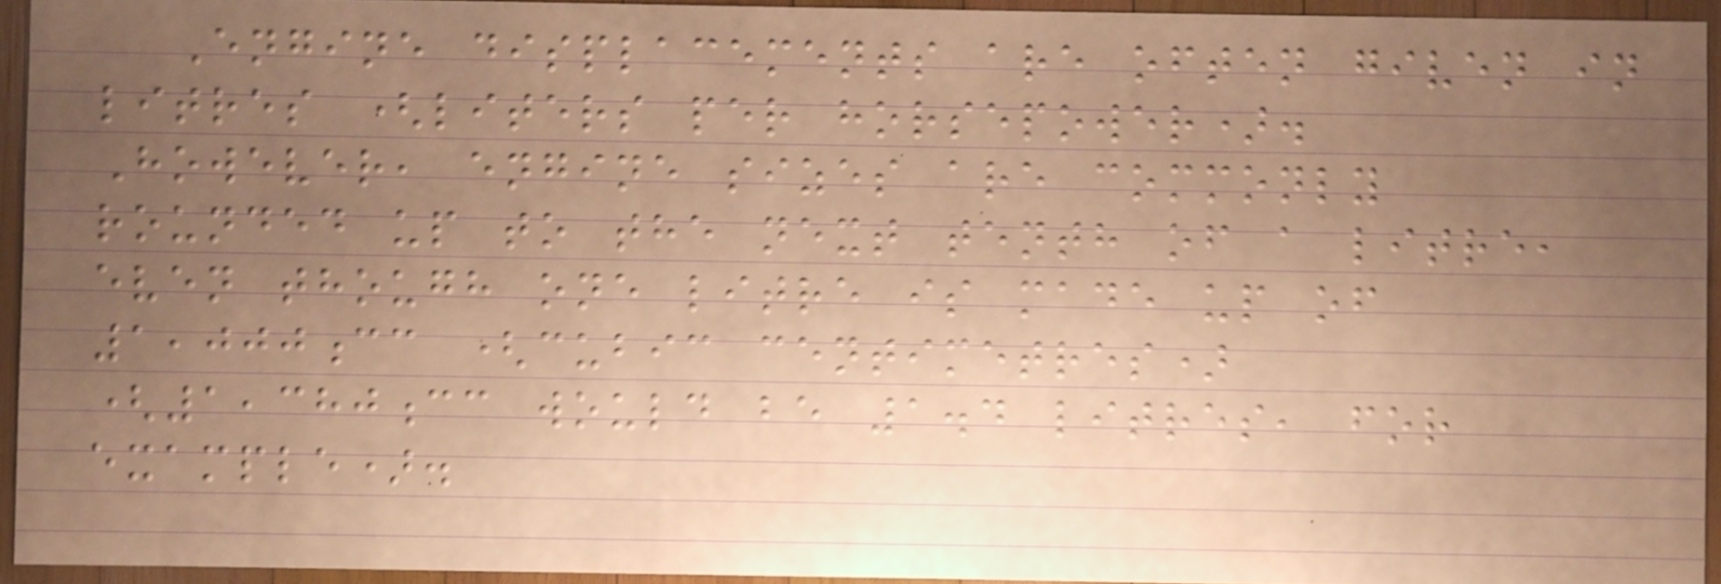Engine displacements are often given in
litres (liters per horsepower).
However, engine sizes are commonly
rounded up to the next tenth of a litre,
even though one litre is made up of
1,000cc (cubic centimetres)
(1,380cc would be 1.4 litres, for
example).
